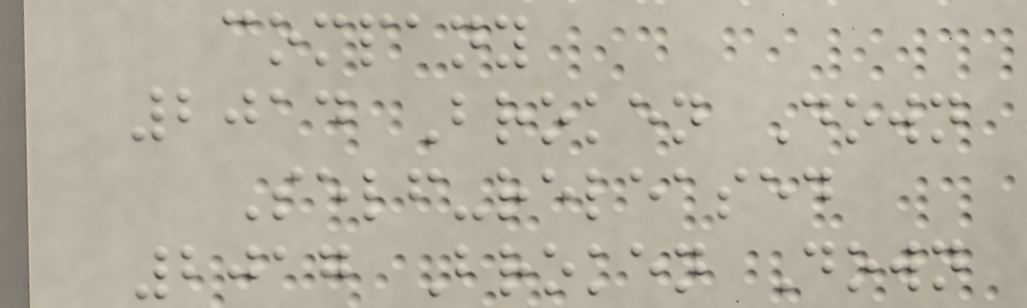company
2014 Broken Down
Self-released
2017 Broken Down
